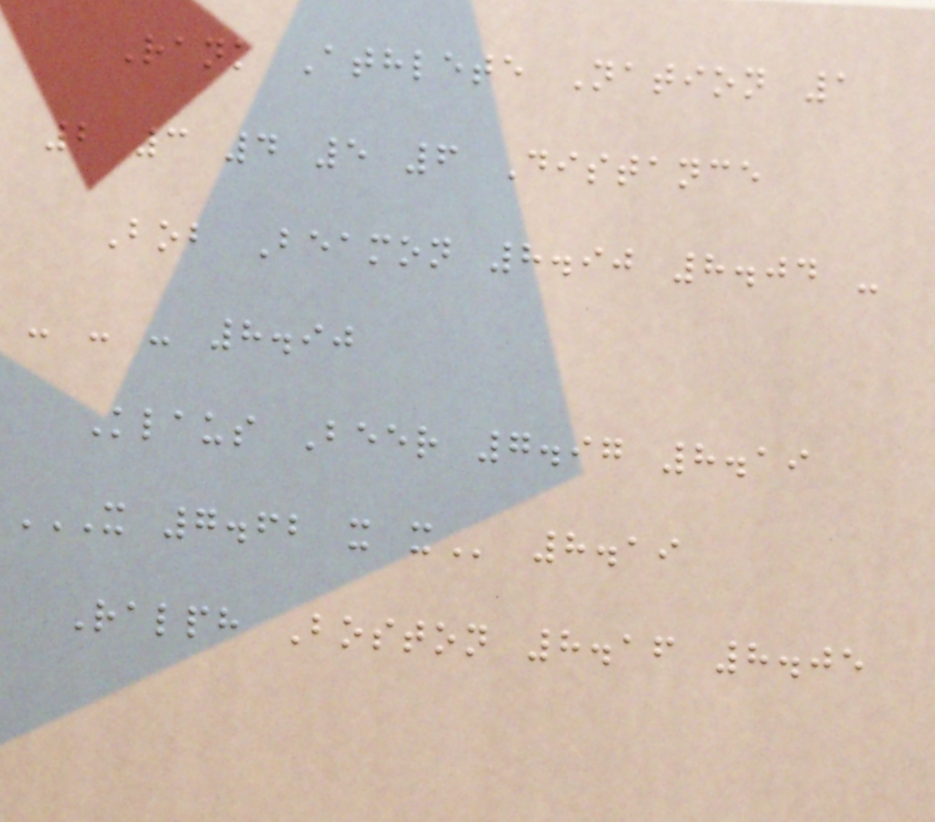Rank Athlete Nation 1
2 3 4 5 6 Distance
Bob Beamon 8.90 8.04 -
- - - 8.90
Klaus Beer 7.97 8.19
X 7.62 X X 8.19
Ralph Boston 8.16 8.05
